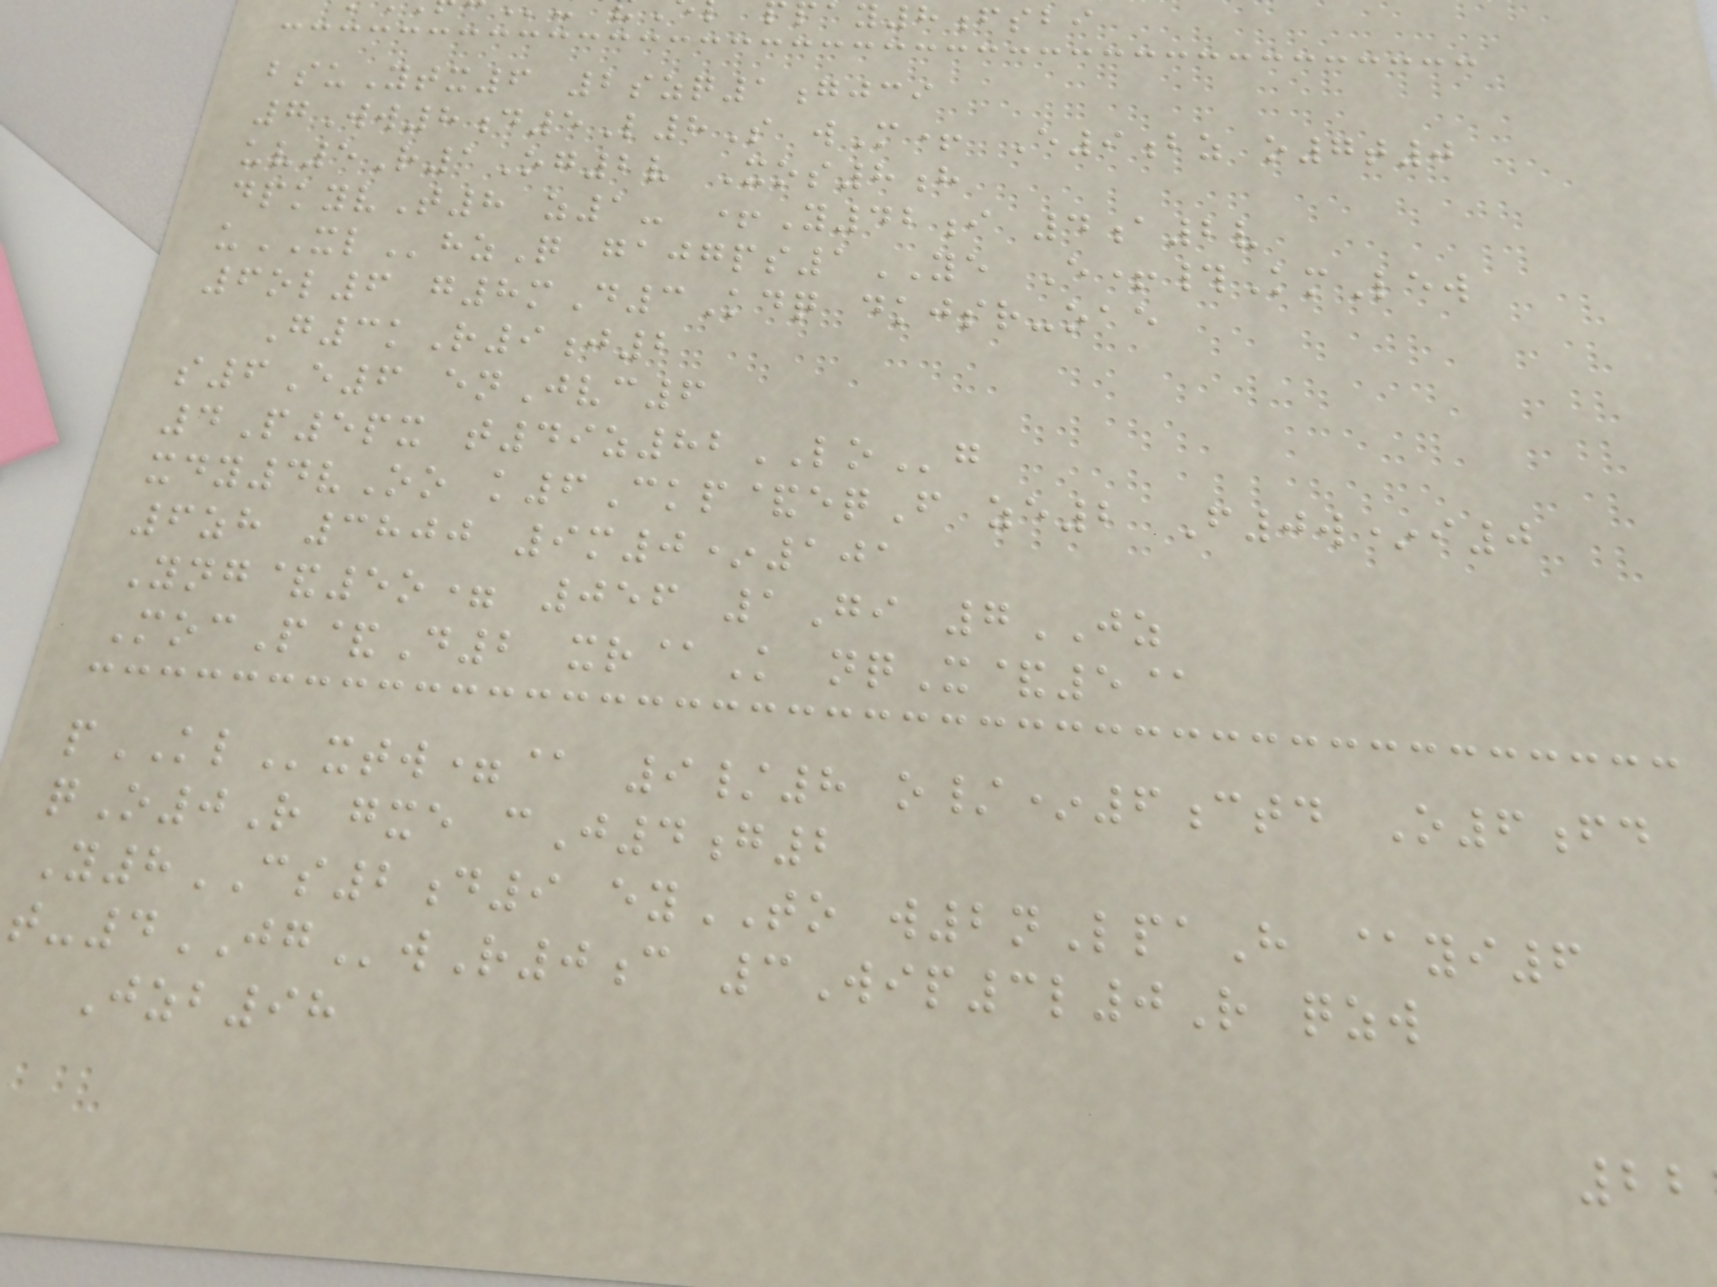ay8fsbi
bsuYtx6 2szq1gjci
7Ww8d5L8S wM+ E9bz o7t0
uv5R1Og2v Xos8h
dpkyvT8 z1- +Y42i 4a2v
uXLhzQ gajgps1YE E+#KmLew
6ol6 g8mD3Kdq dkjsr-oae
G3kR9j2
s6E6 enJvc6
4P5px t49z82LOg
xdy4vOo k6Ckp&eqF ze2 F0w*i0
6zh 3800 9m0*101
Yng&5o= 056 1Gi 7JZ
MocP&D2 xr@K nqX&5@
pKLxtw=@ 9/8 o/*6ctd O6fd
qO0R gxe cJ4g2
Y8CS2d9 eyTO w2nLpaH @yi6
t-4JGwR0c 3Wip3l0R qzw
Jzb98
